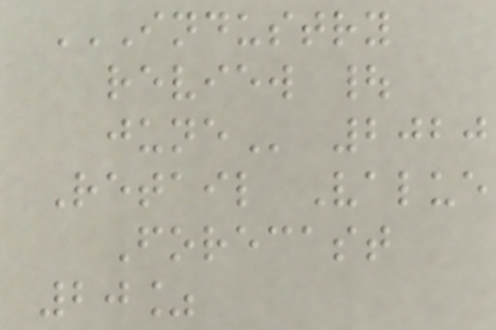INDUSTRY
REVIEW |
JUNE 2020
Retail Value
Forecast
20%
